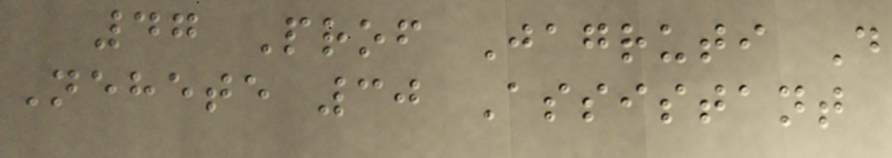47 Prof Jagruti D
Nehete 30 Assistant
